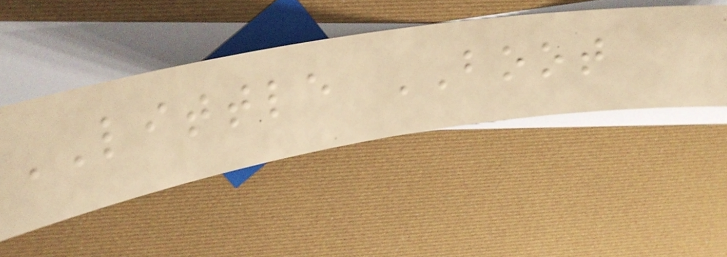LITTLE BOOT
